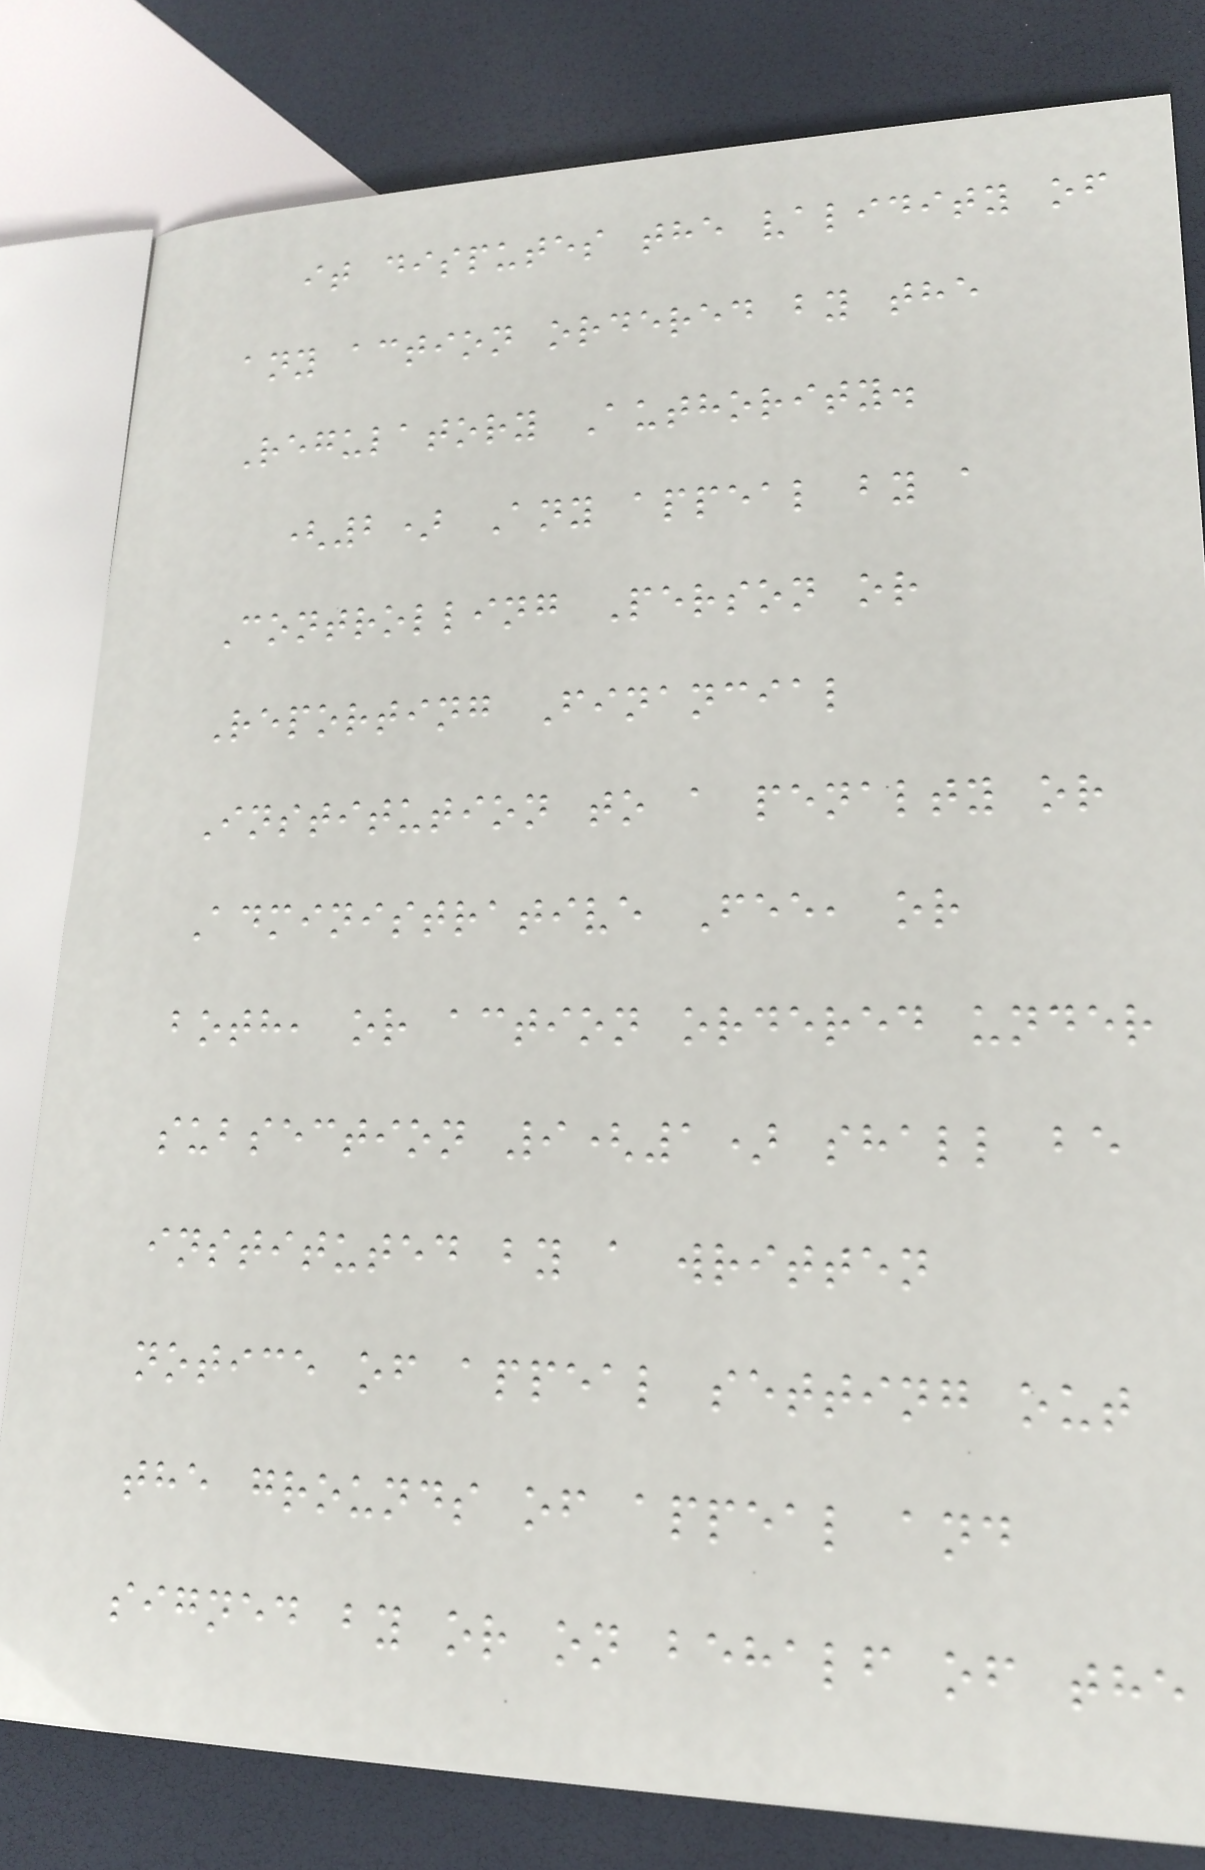it disputes the validity of
any action ordered by the
Regulatory Authority.
(2) Any appeal by a
Controlling Person or
Reporting Financial
Institution to a penalty or
Administrative Fee, or
both, or action ordered under
subsection 9(1) shall be
instituted by a written
notice of appeal setting out
the grounds of appeal and
signed by or on behalf of the
